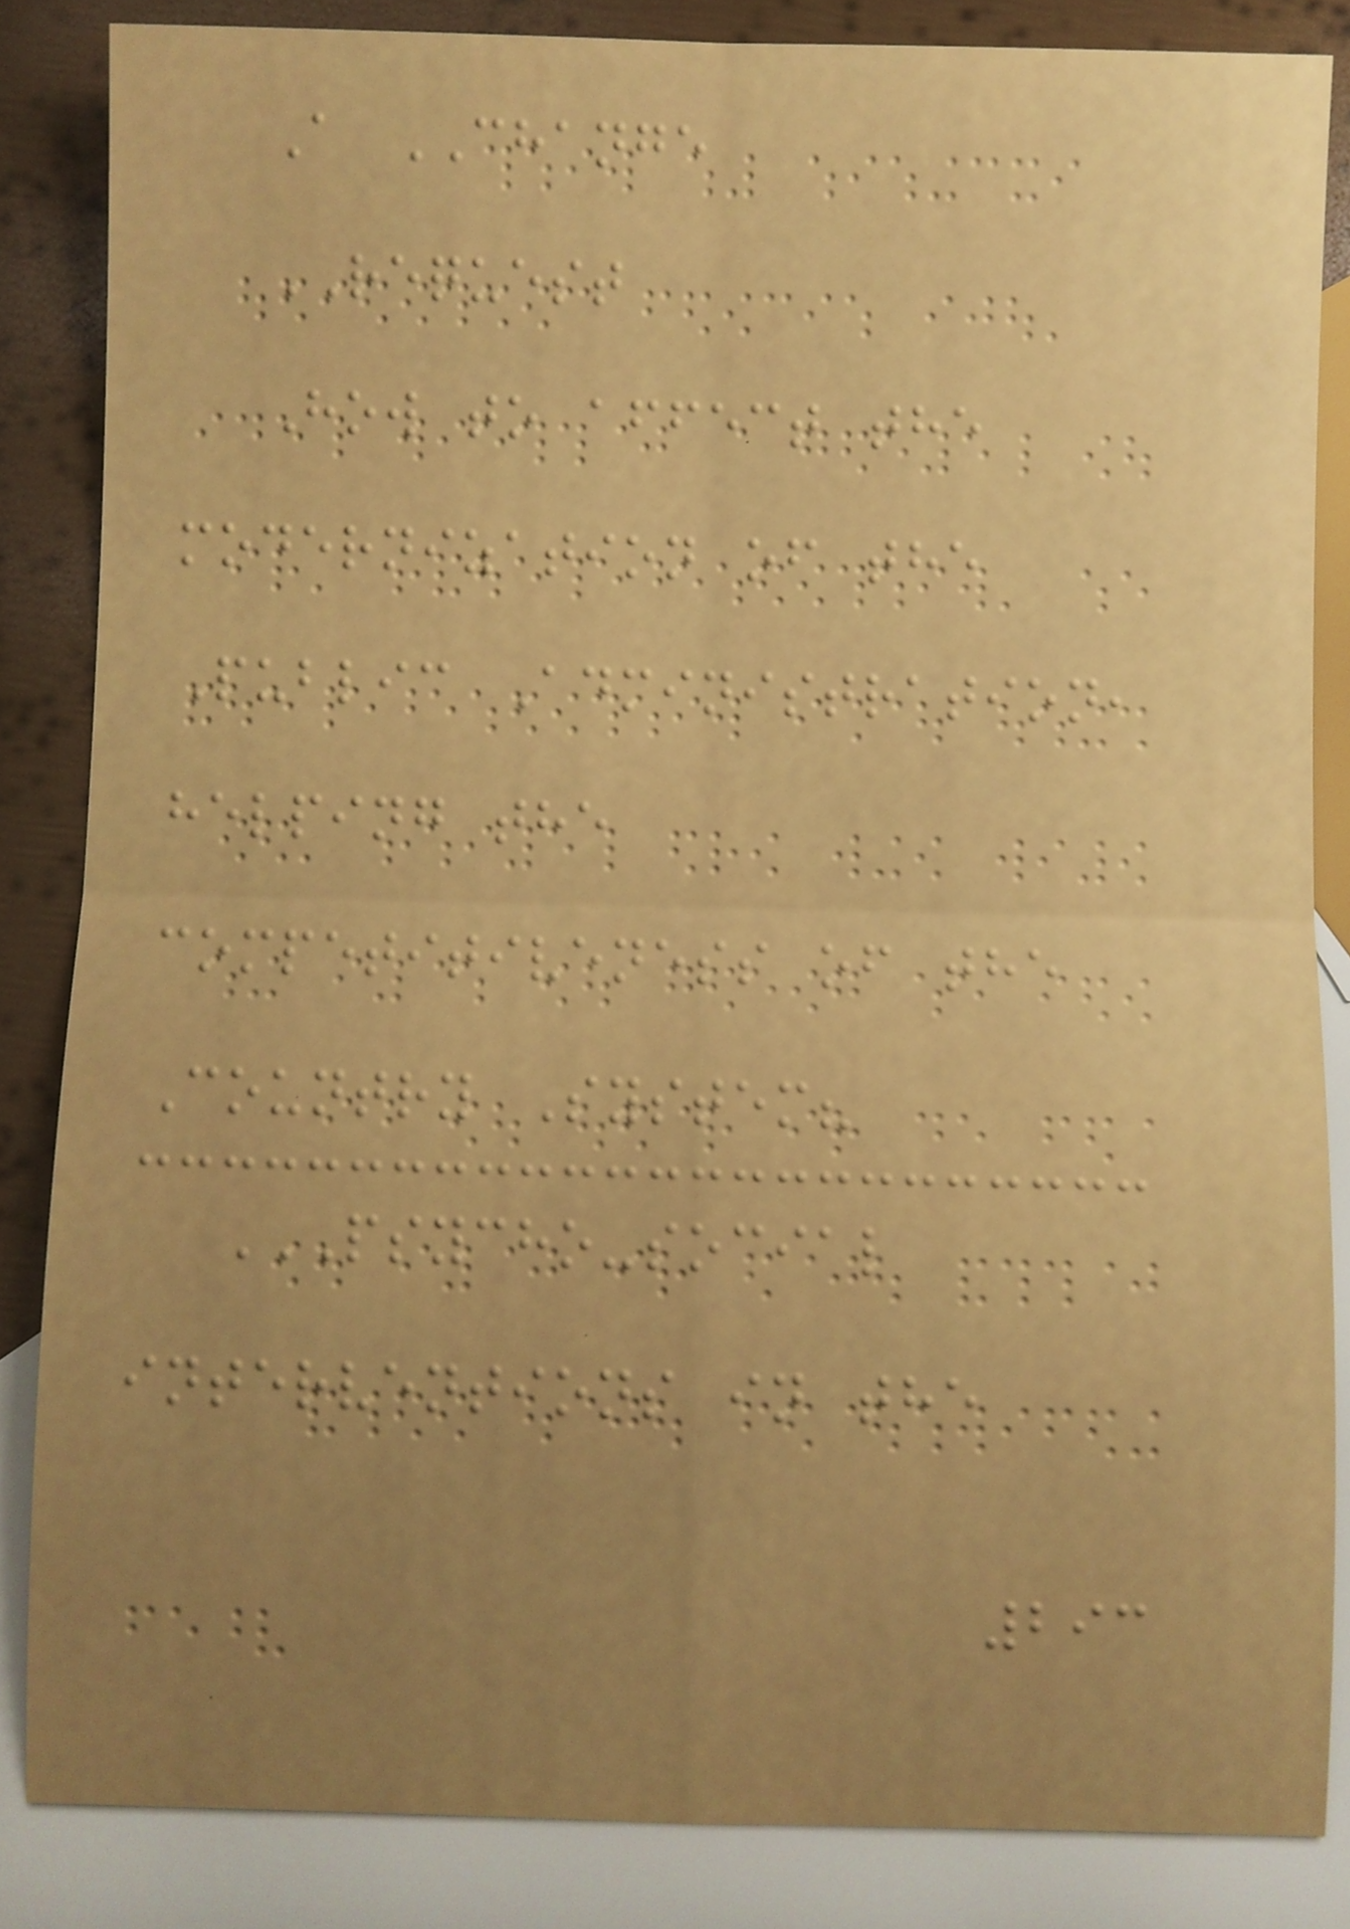A CHANGE
REQUEST
How to affect the
modernization of the
Public Administration,
helping the
competitiveness of the
Country System?
PSYCHO-SOCIAL
INTERVENTIONS IN THE
293
